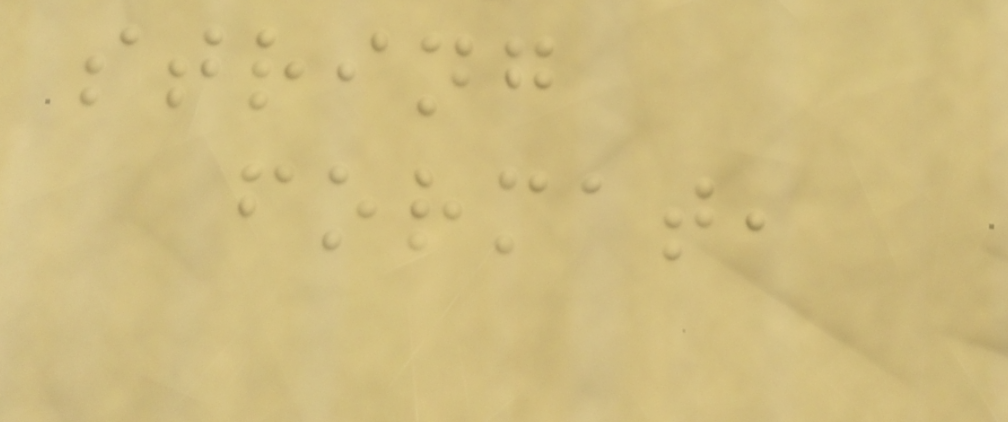string
format,
